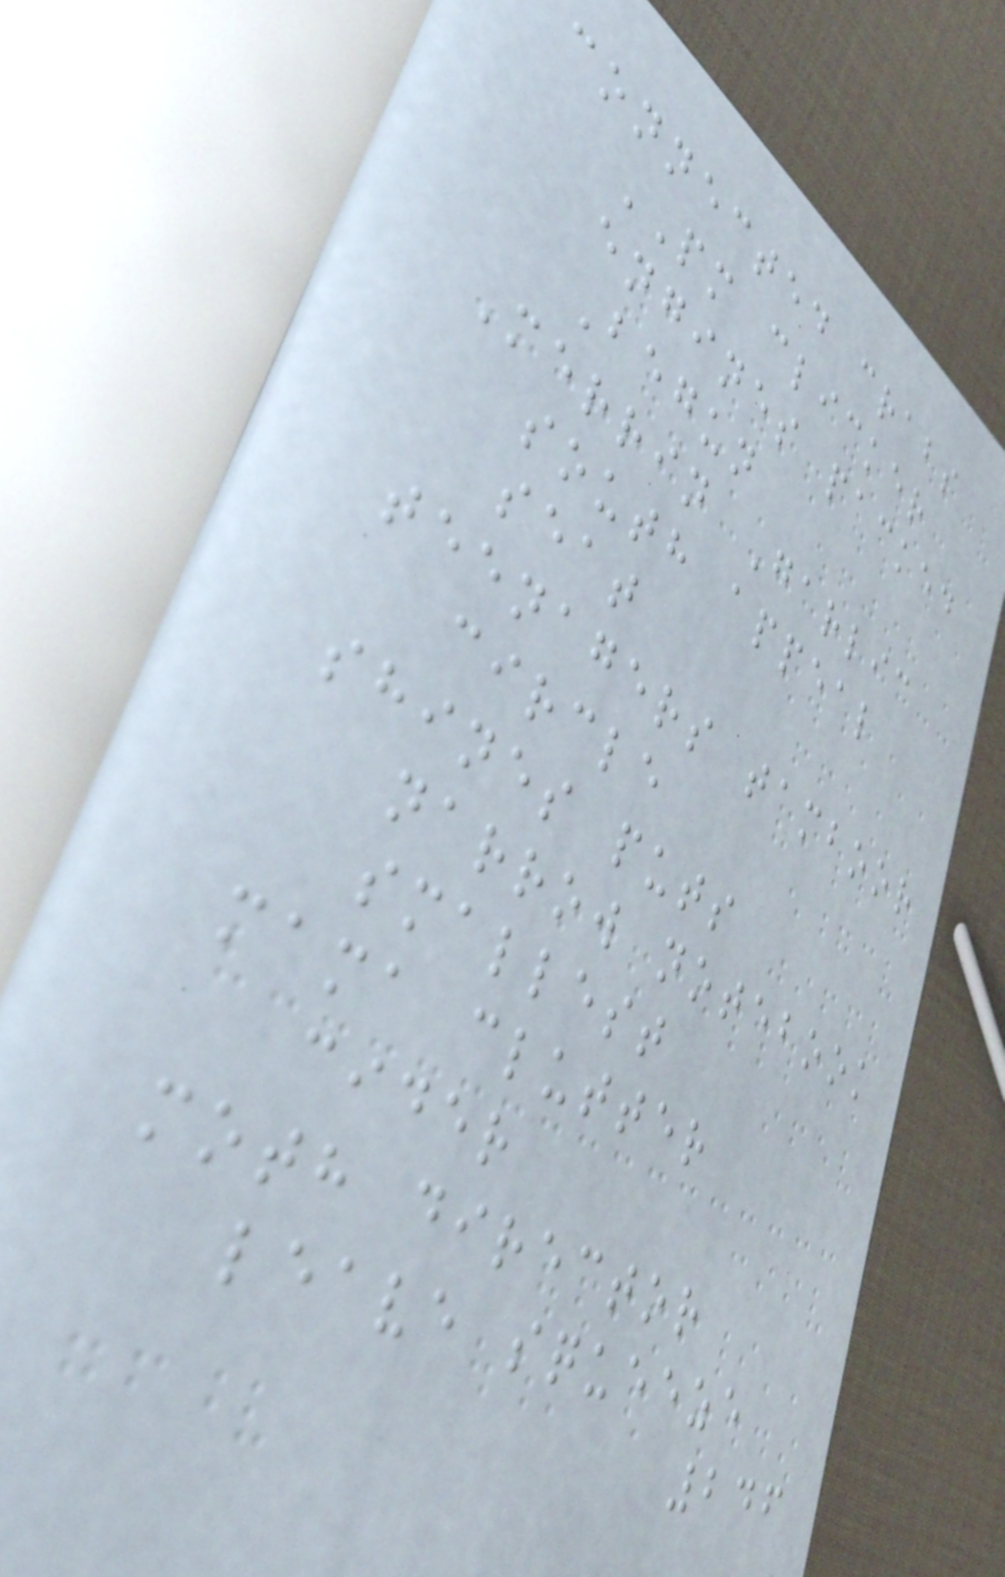connected crabs
PM clicker
engines packed
Begun
Merrin Garlic
south appeal
seat
teenagers tamboor
circle
shines puts
narrow notebook
smallest
mama clutter
cider
moth director
leave squeeze
246
